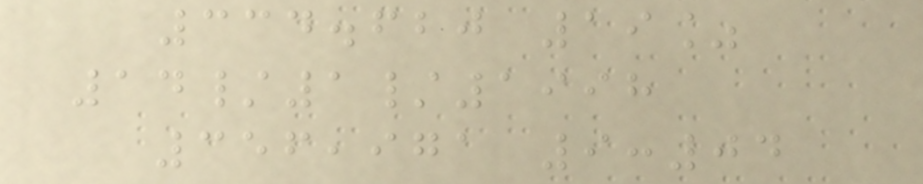334.620 19%
14/1/1998
356,971 9:04
